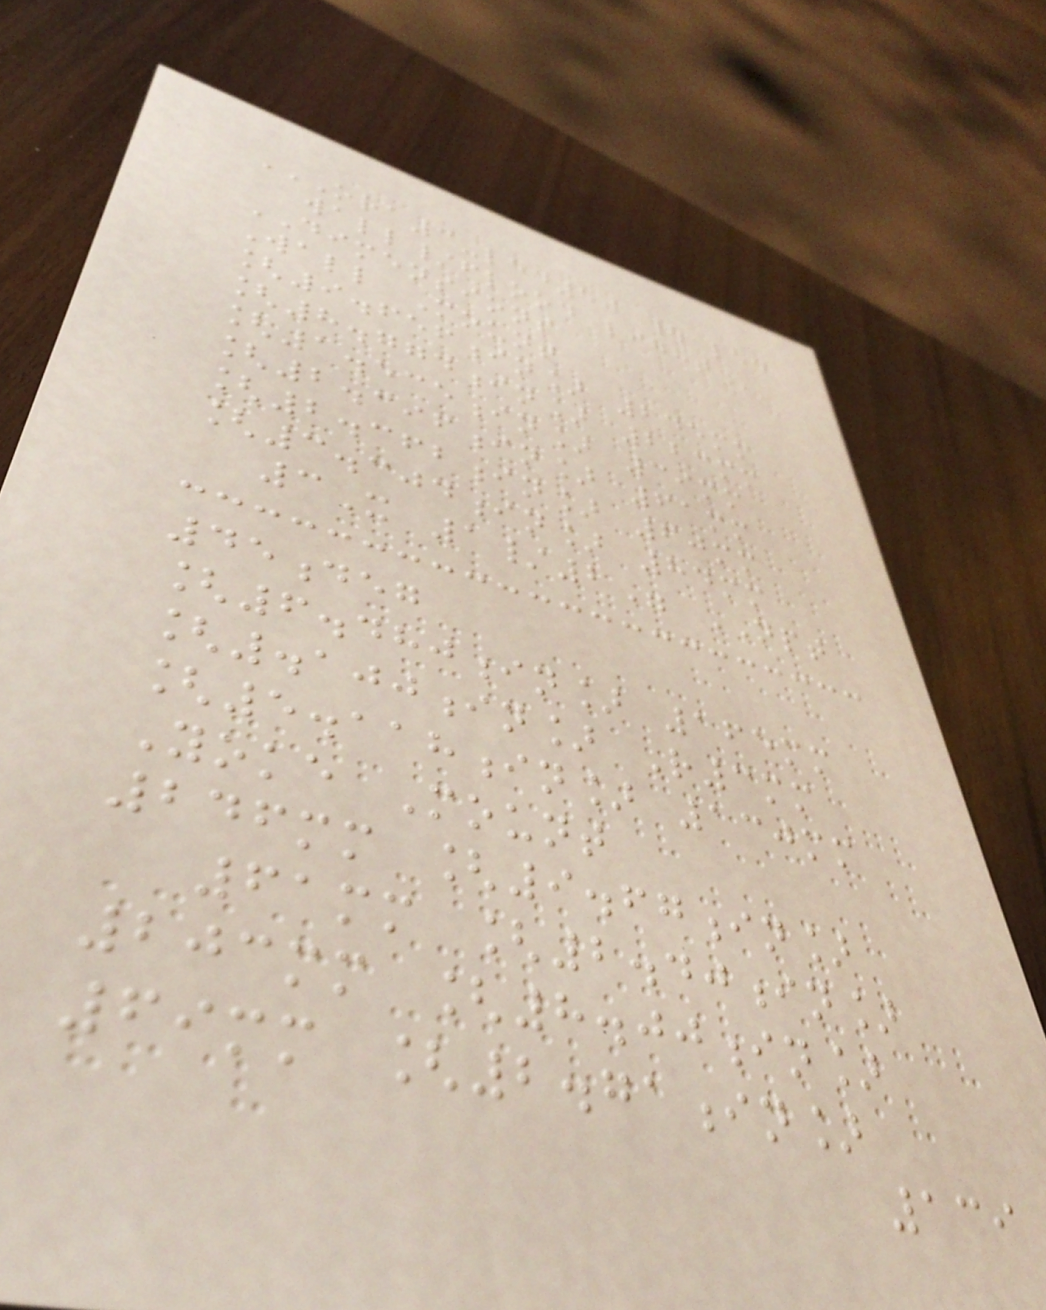ORA3-LED50 | LED
WALL/FLOOD LIGHT
DIMENSIONS
Wall Mount
[9.656in] 245mm
[8.774in] 223mm
[1.535in] 39mm
[2.396in] 61mm
[2.362in] 60mm
[3.304in] 84mm
3X 1/2" NPT
45deg
[6.480in] 165mm
[.100in] R3mm
[5.118in] 130mm
Yoke Mount
246mm [9.67in]
61mm [2.40in]
203mm [8.00in]
69mm [2.71in]
139
